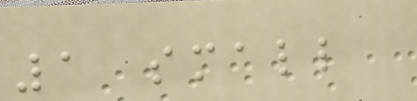1 small
